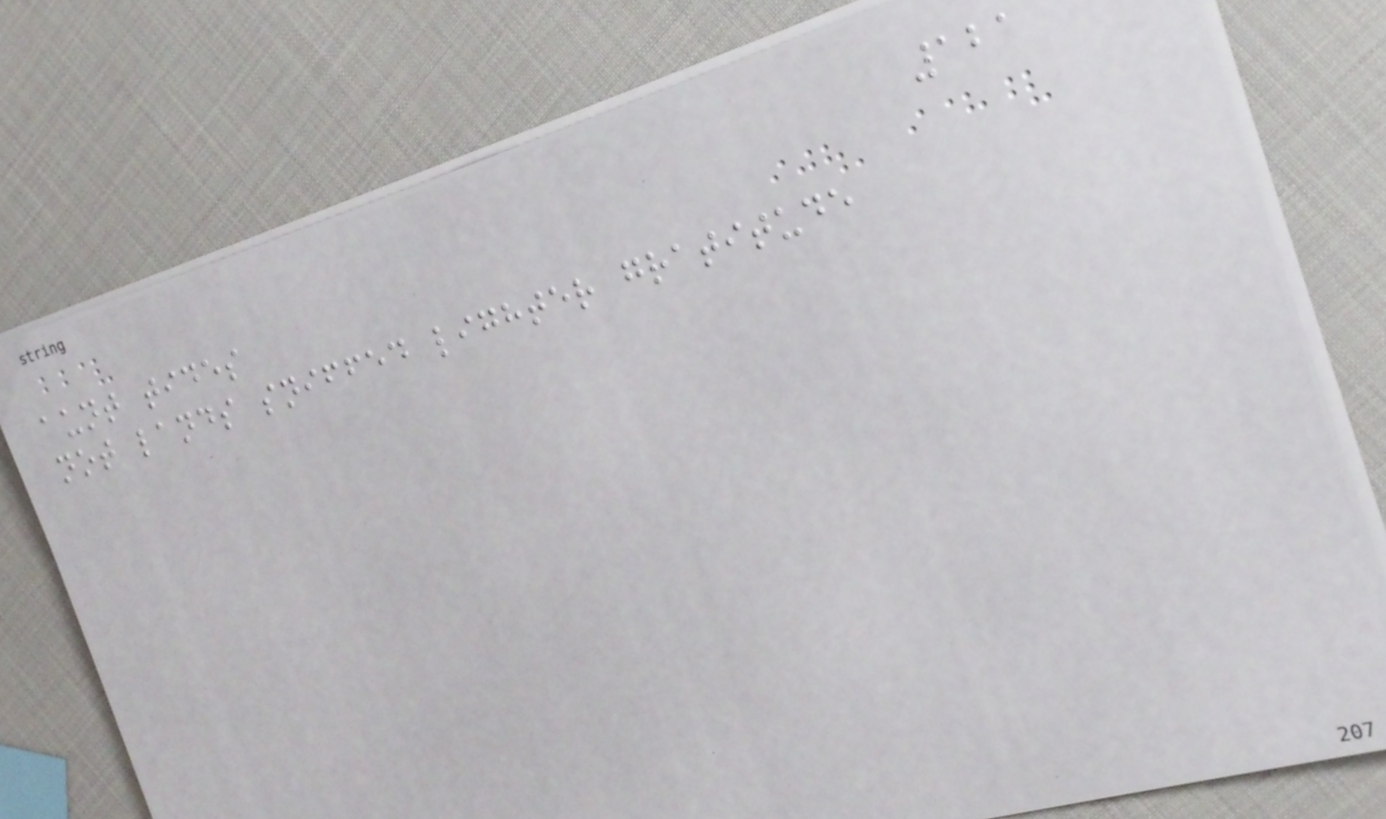121
aunt tides
not lands sniffed lighter gratitude
